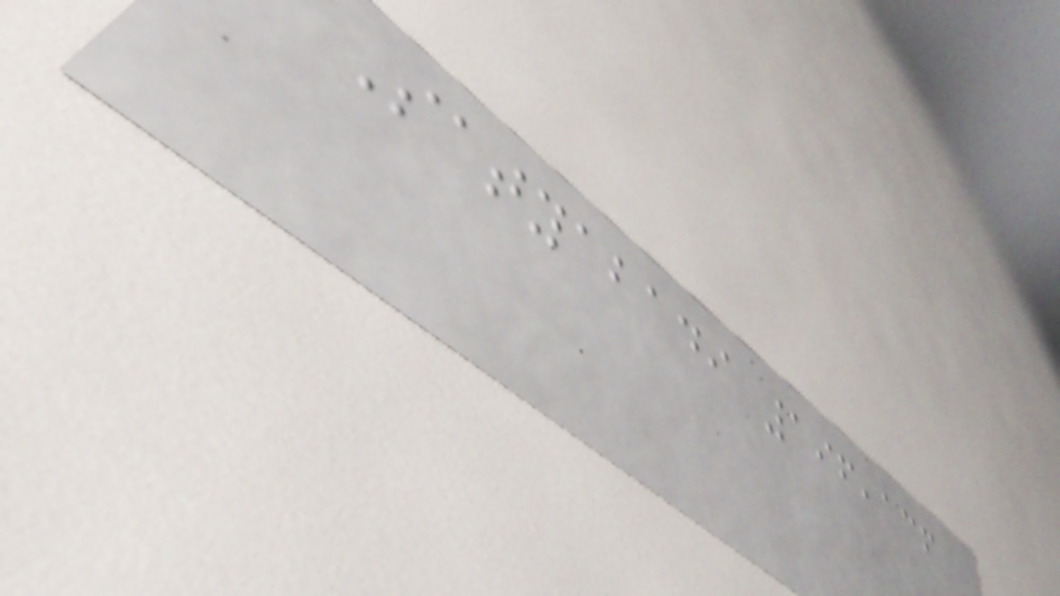Satyabadi 196,136
